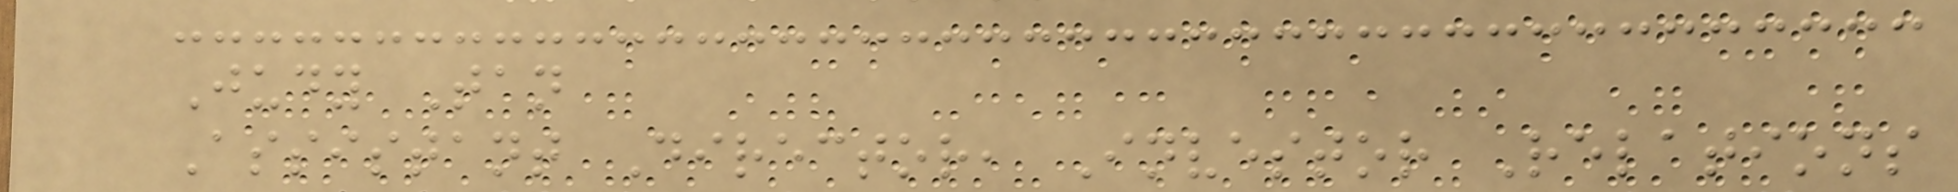Judy Tan
Assistant Director, Investor Relations
